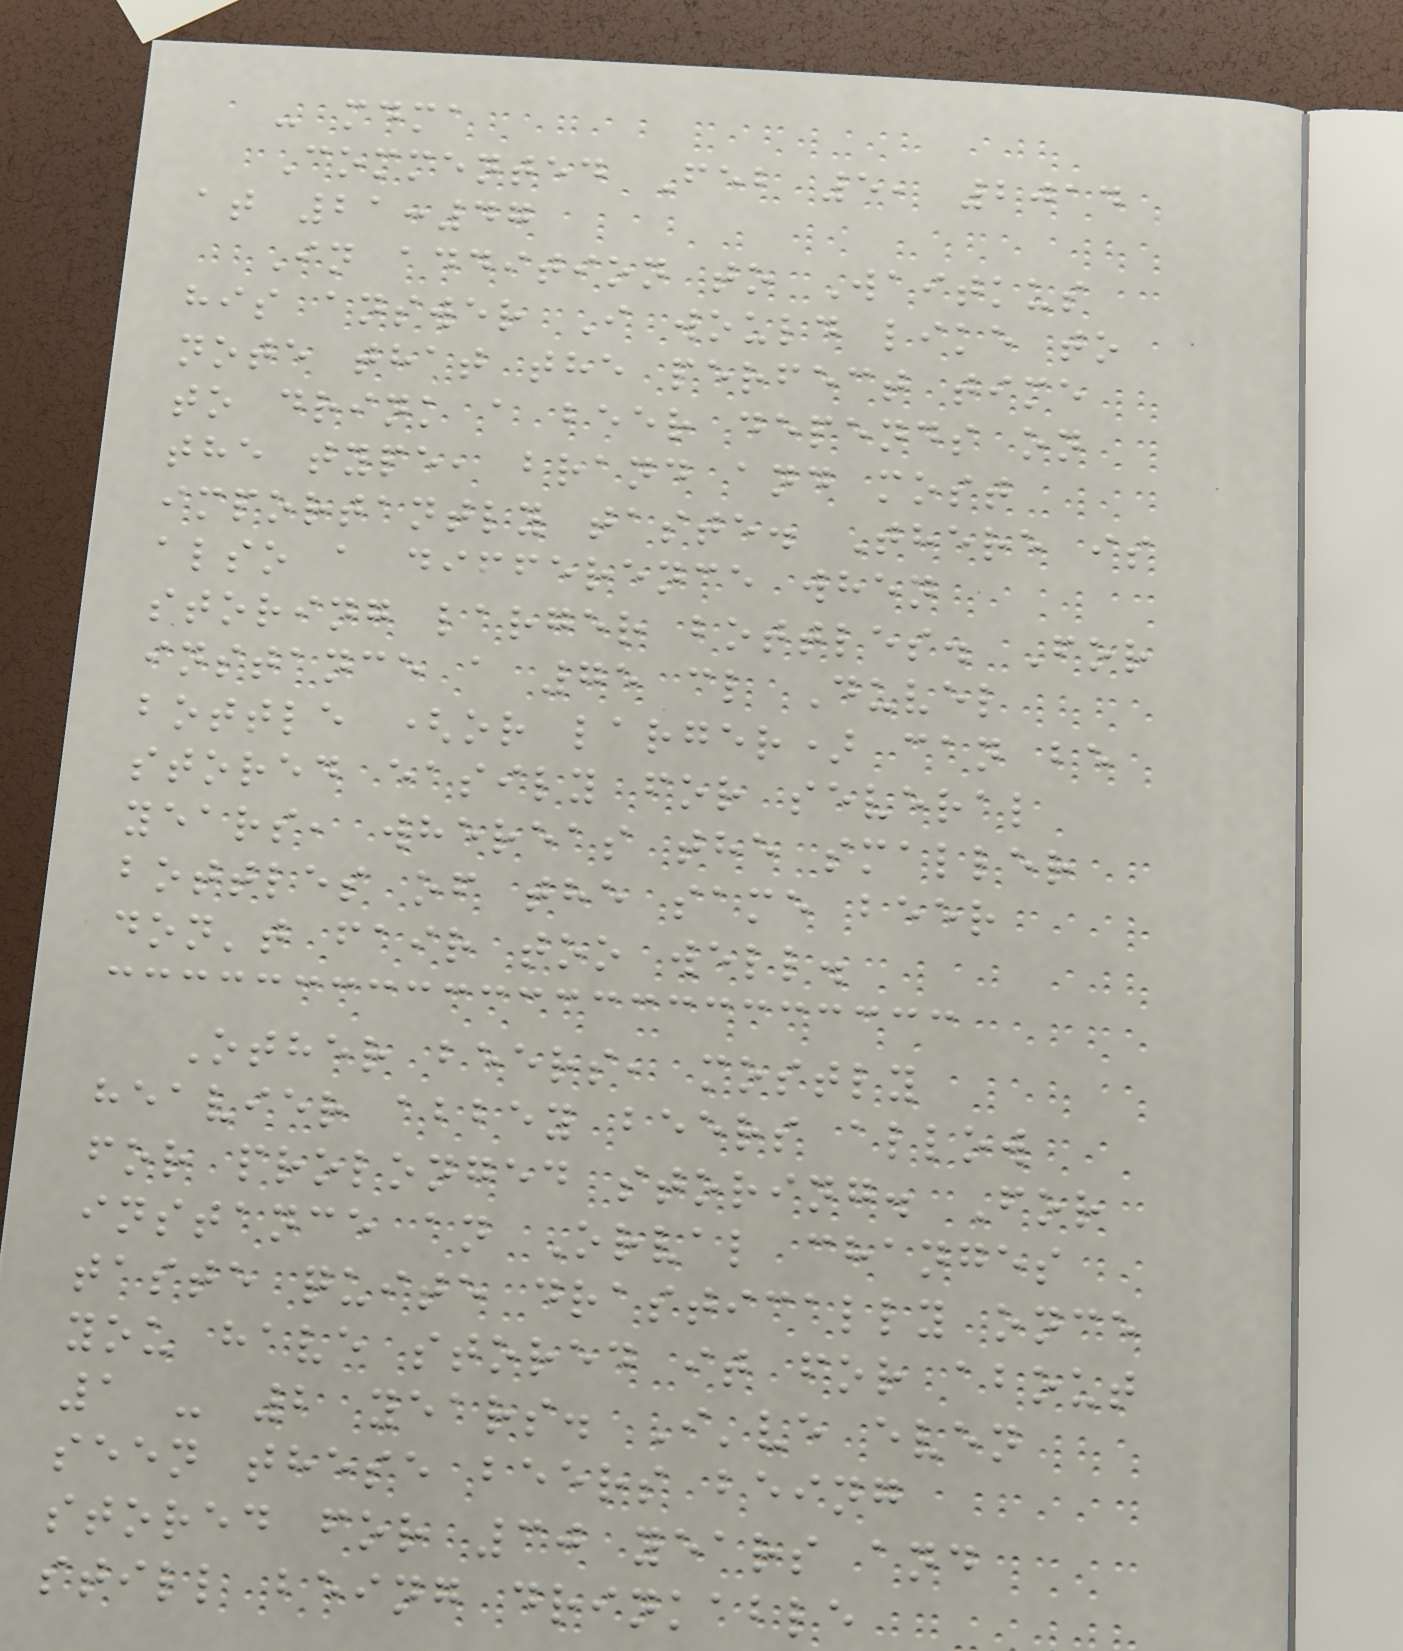- mdma
Commented Feb 5, 2014
at 21:47
In addition to Waitkus
his answer I would like to
note that the perfect time
to drink a beer depends on
the type, brand and most
importantly taste. There is
also a difference when
storing larger bottles. For
instance a 75 cl Duvel
bottle (or larger) can be
stored easily for several
years, whereas the smaller
bottles of the same beer
don't fair too well.
Other beers, mostly
heavier abbey beers allow
for prolonged storing. For
instance an Orval changes
taste quite drastically once
you have stored it for about
1 - 2 years. I've even
seen these beers being
stored for 30 years and
still being drinkable
